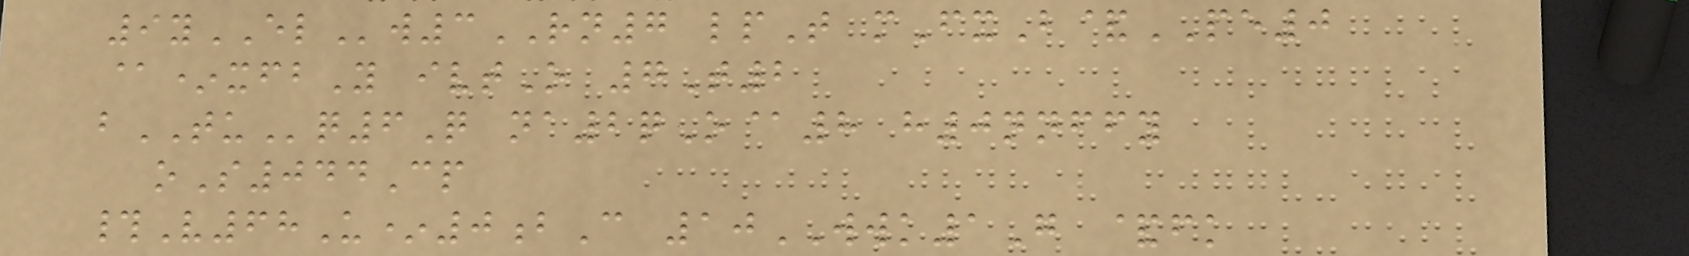9yELw3RN7 lpT mFxB&PE0
@*xfbY ivtO 7T2
bTUq6Q na2qO@8 h0nnffy
oS044Cp
#V68U*0bC 10WWK1G &fk
